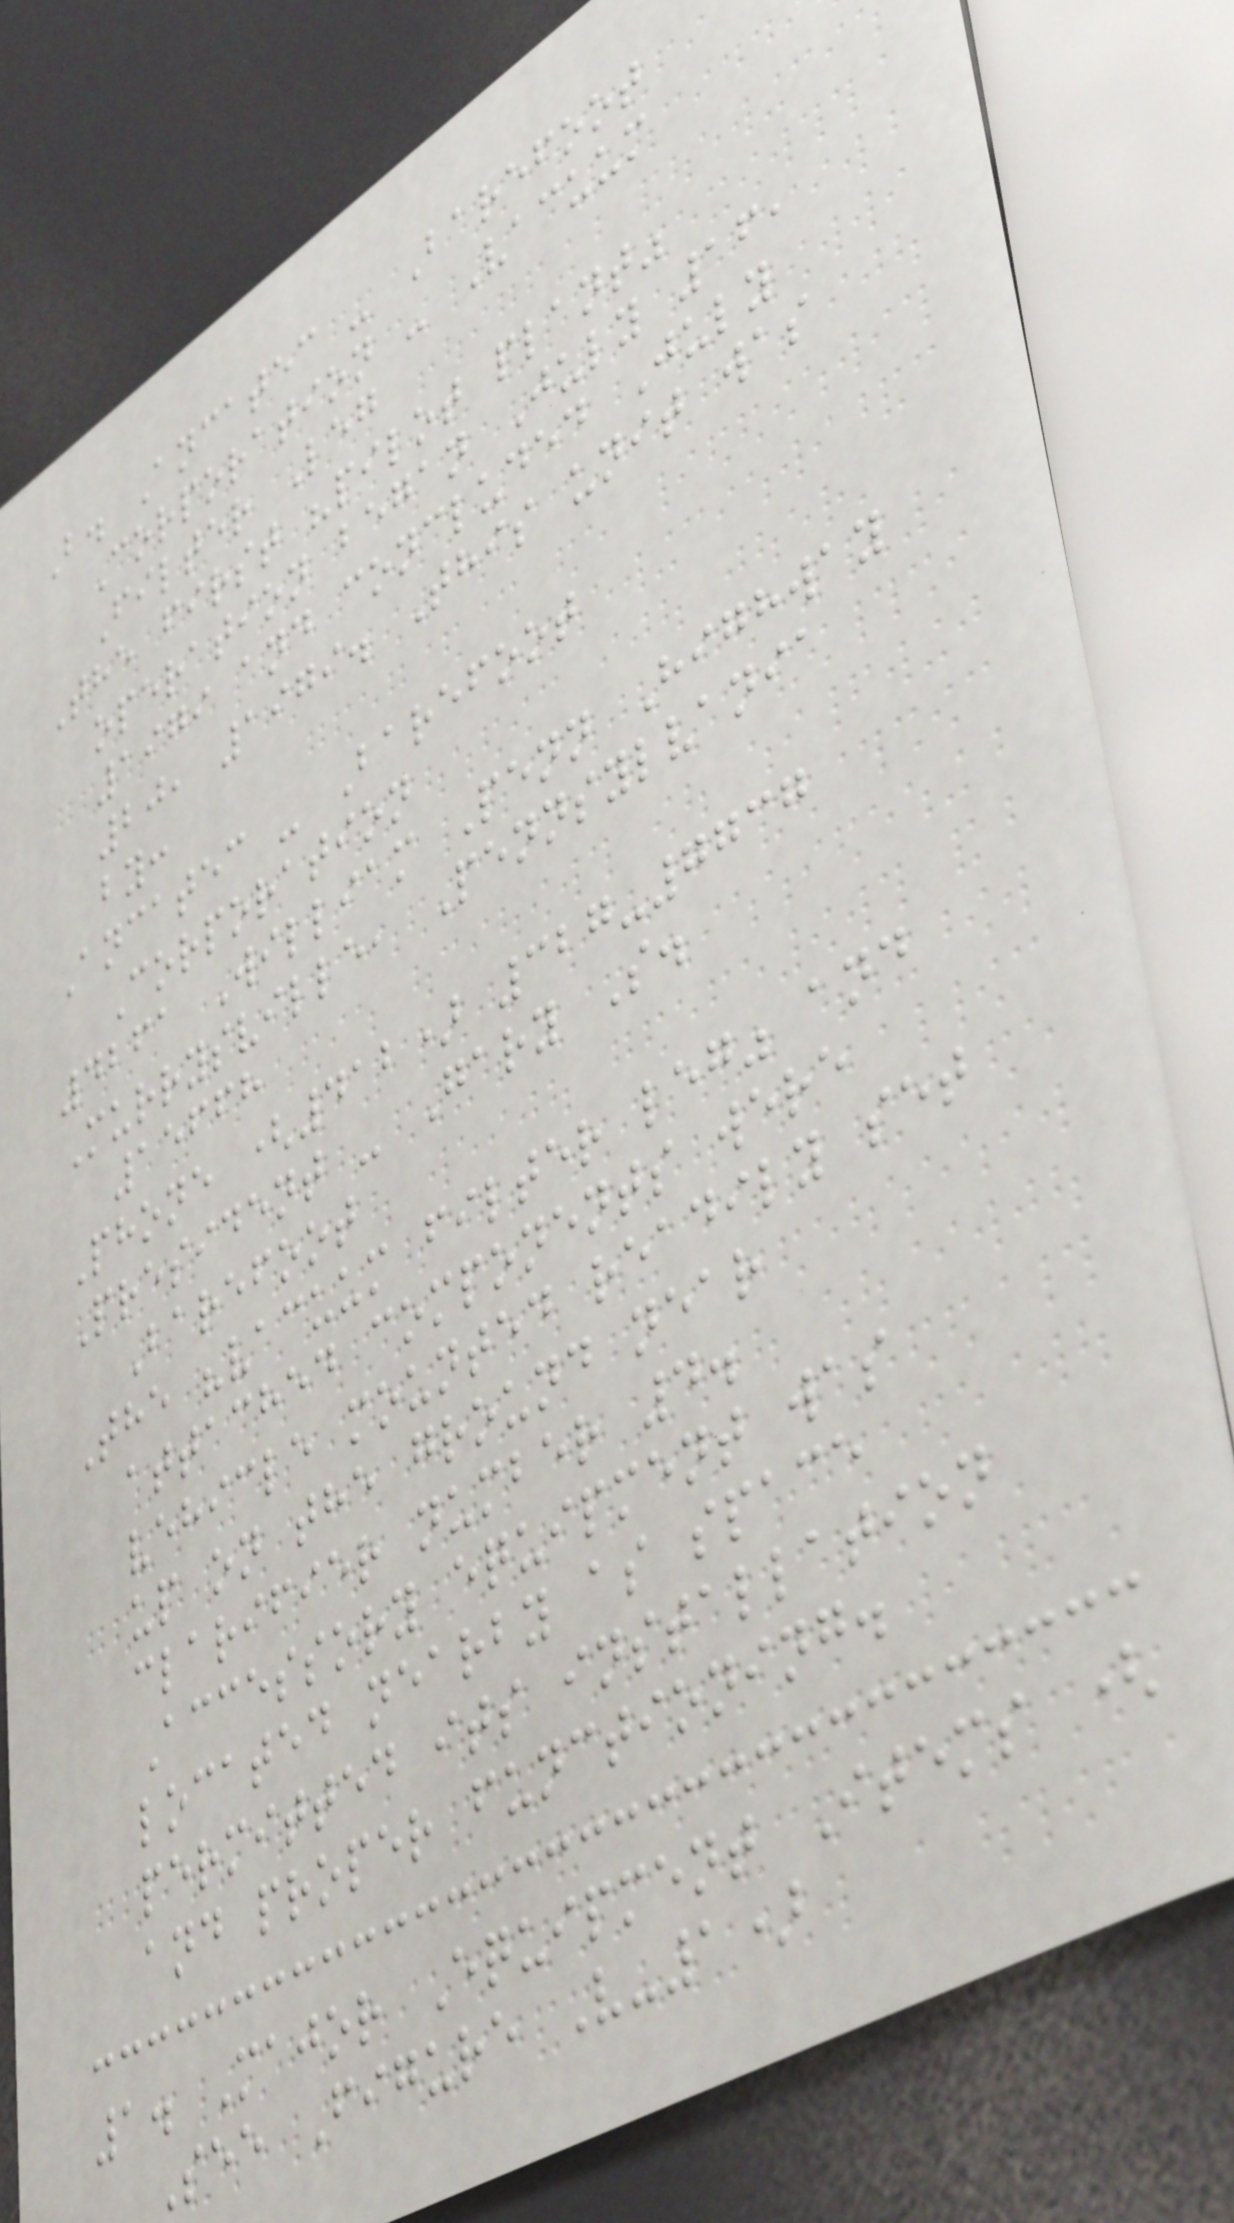B. Ancatec - Barefoot
Corporation - Vacuum
Filter Leg
The first "pilot plant"
operation began July 16,
1979 and concluded July
20, 1979. This unit was
by:
Ancatec - Barefoot
Corporation
4261 William Penn Highway
Murrysville, Pennsylvania
15668
Phone (412) 327-7737
President - Gary S.
Barefoot
The "vacuum filter leg" and
attached components were
vehicle mounted readily set
up on the ground near
clarifier number 4.
Accessory equipment was
located nearby as space
permitted its installation
and proper functioning.
1. Major Equipment Items (
See Figure V-1)
